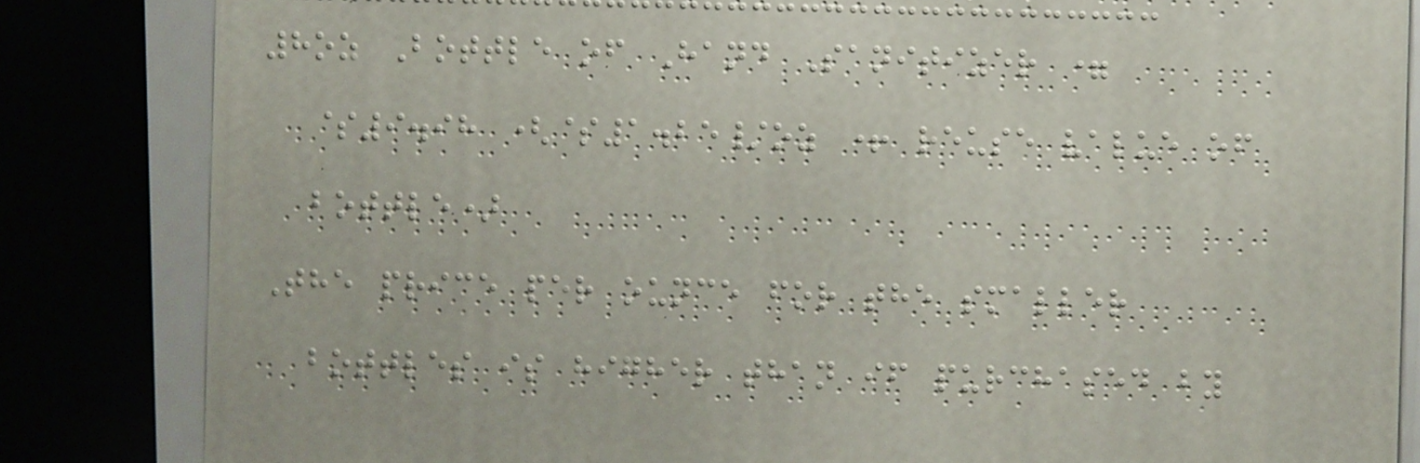8oz Bottle of Hand Sanitizer =
$9.98 ($1.25/oz + reuse value of
bottle)
The price per ounce for the smaller
bottles is higher than if purchased by
